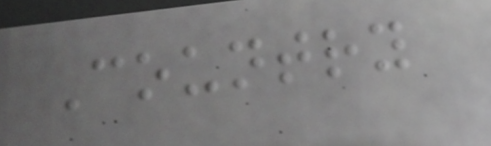Country
